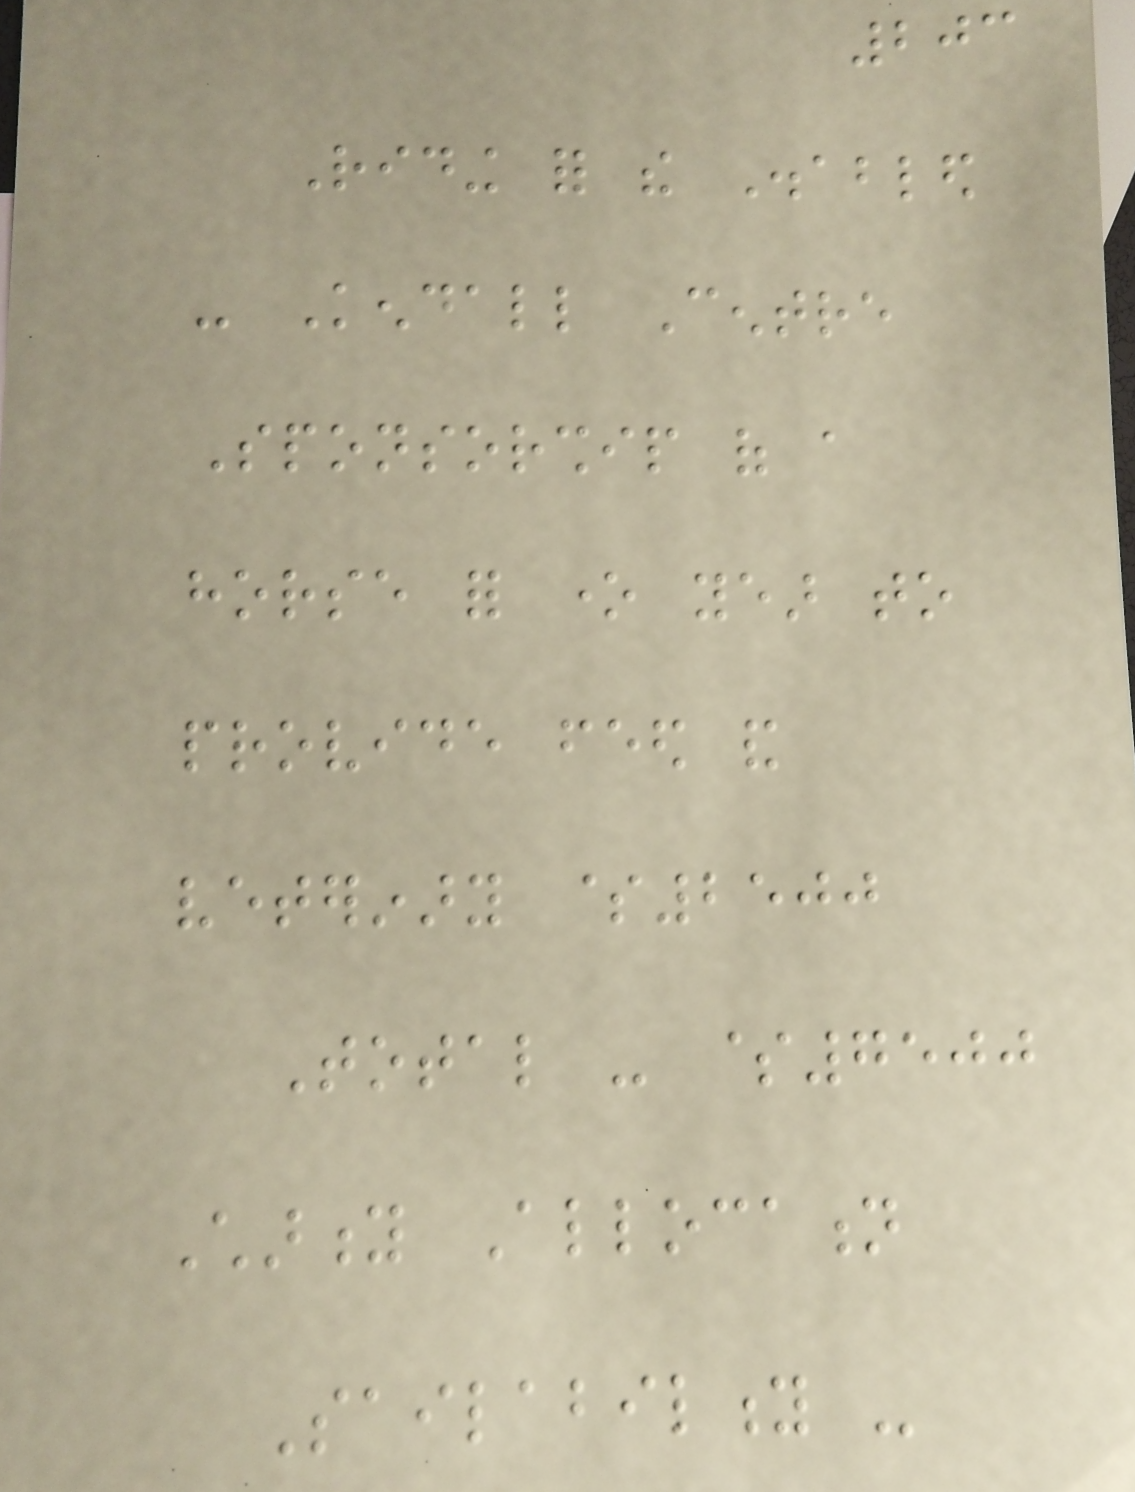203
Riding for the Disabled
- Kendall Centre
Sponsorship of a
horse for one year to
provide feed and
veterinary $2500
Total - $7500
Charity Allocation
Sailability -
